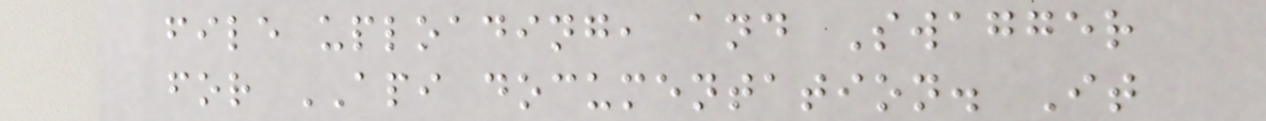file uploading, and Swagger
for API documentation. It
